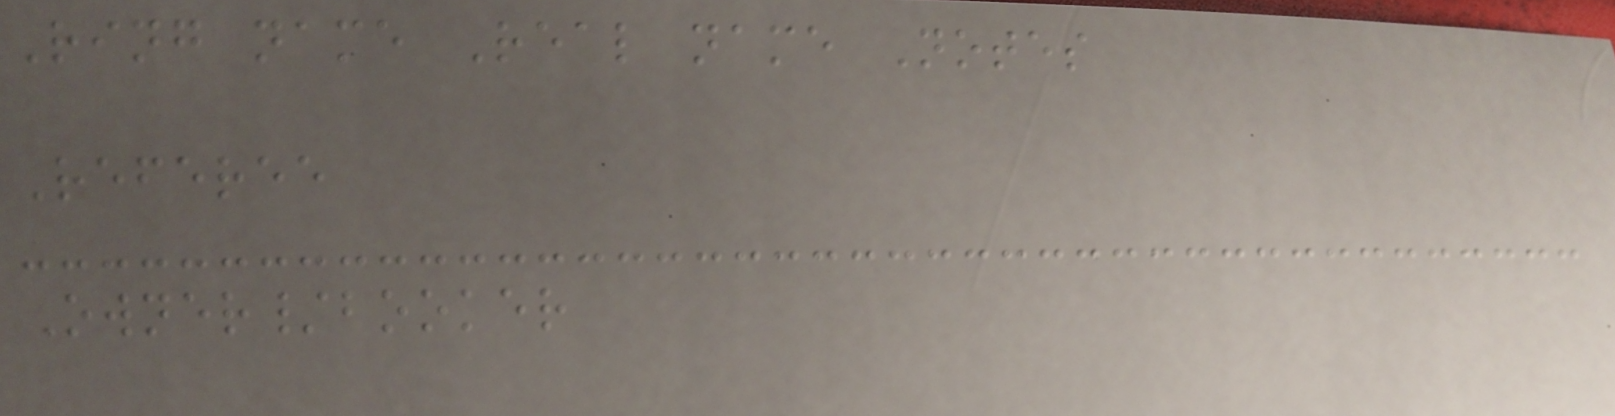Ring name Real name Notes
Referee
Owner/booker
